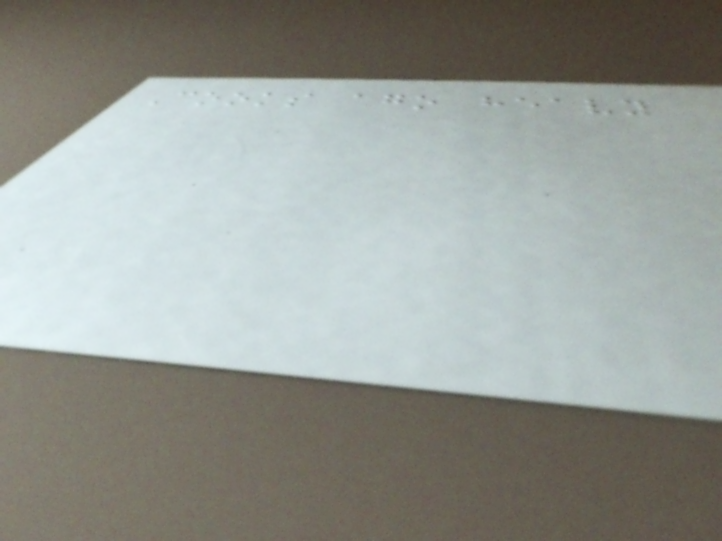Cooks ago heavy
